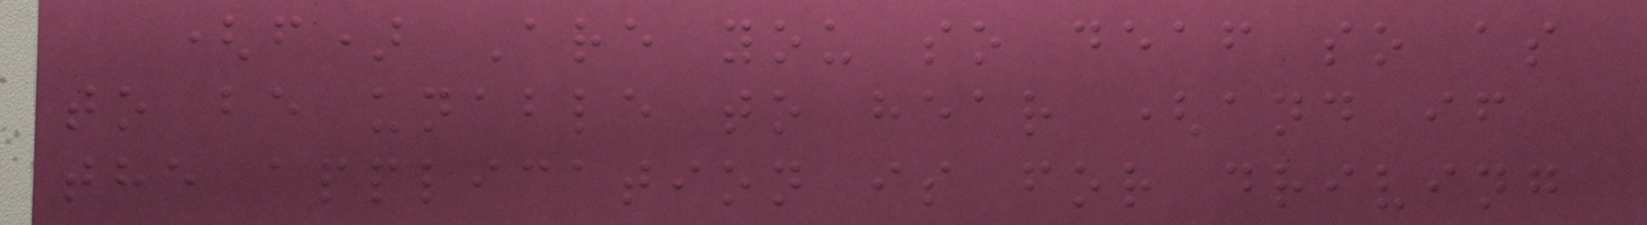(f) Are you so deaf so as
to be unable to hear (and if
the application is for driving
